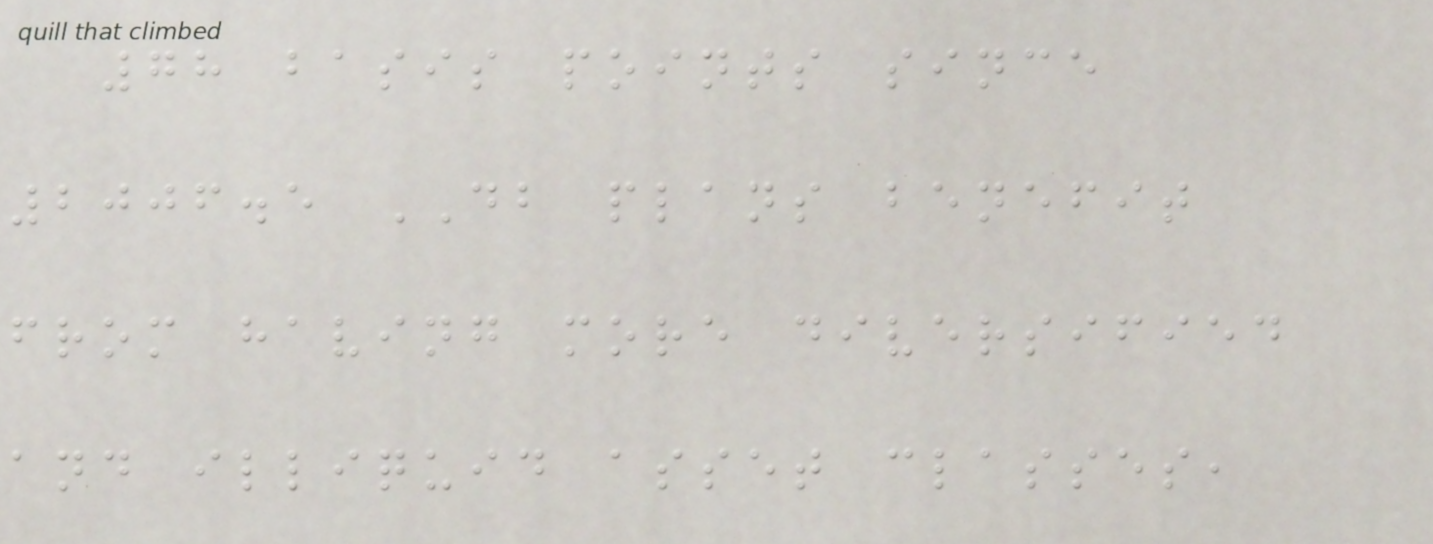78 basis points since
2006.5 DB plans benefit
from having more diversified
and illiquid asset classes,
